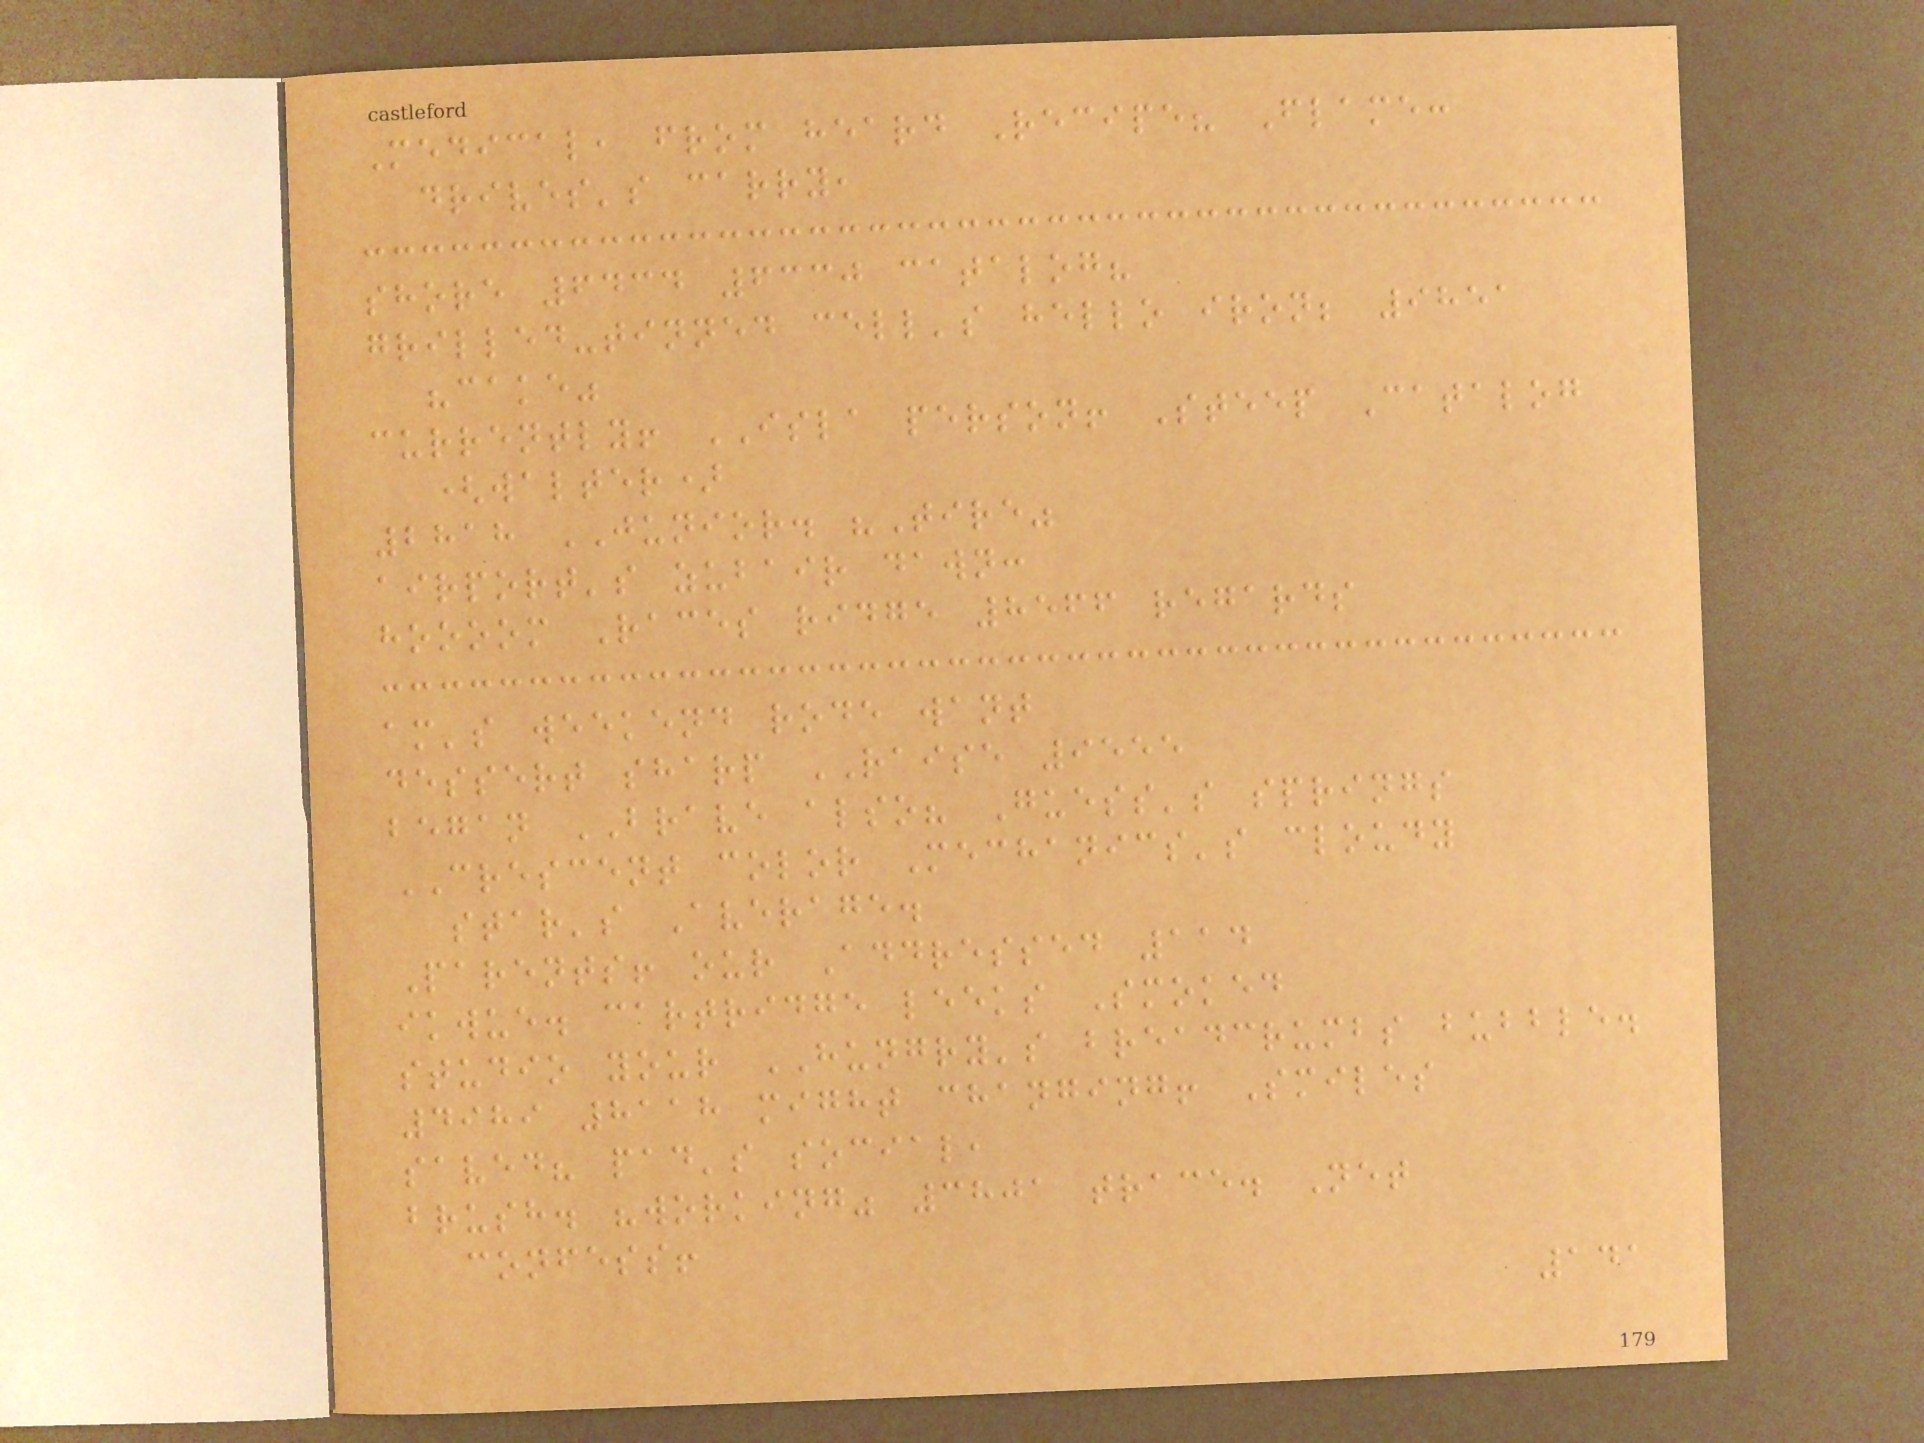Medical, from heard Recipe? Flame:
drives's carry,
shore 6434 6330 catalog?
grilled-tinned cell's hello iron; 9851
"cake"
currently! ISLA person! Steep Catalog
(walter)
2818 JUNIOR. "Tire"
airport's zubair dawn:
hoooom Races ridge 8566 regards
am's weekend rode want
dessert sharp RAISE 9555
began BRAVE also? Guess's springs
CRESCENT color Mechanics's cloudy
star's Average.
Parents! our Addressed 114
ikwue. cartridge leeks Smoked
studio your HUNGRY's breadcrumbs bubble.
4989 8118 might changing! Smiles
saved? pad's social,
brush. "working" 3801 trace. Net
confess!
141
